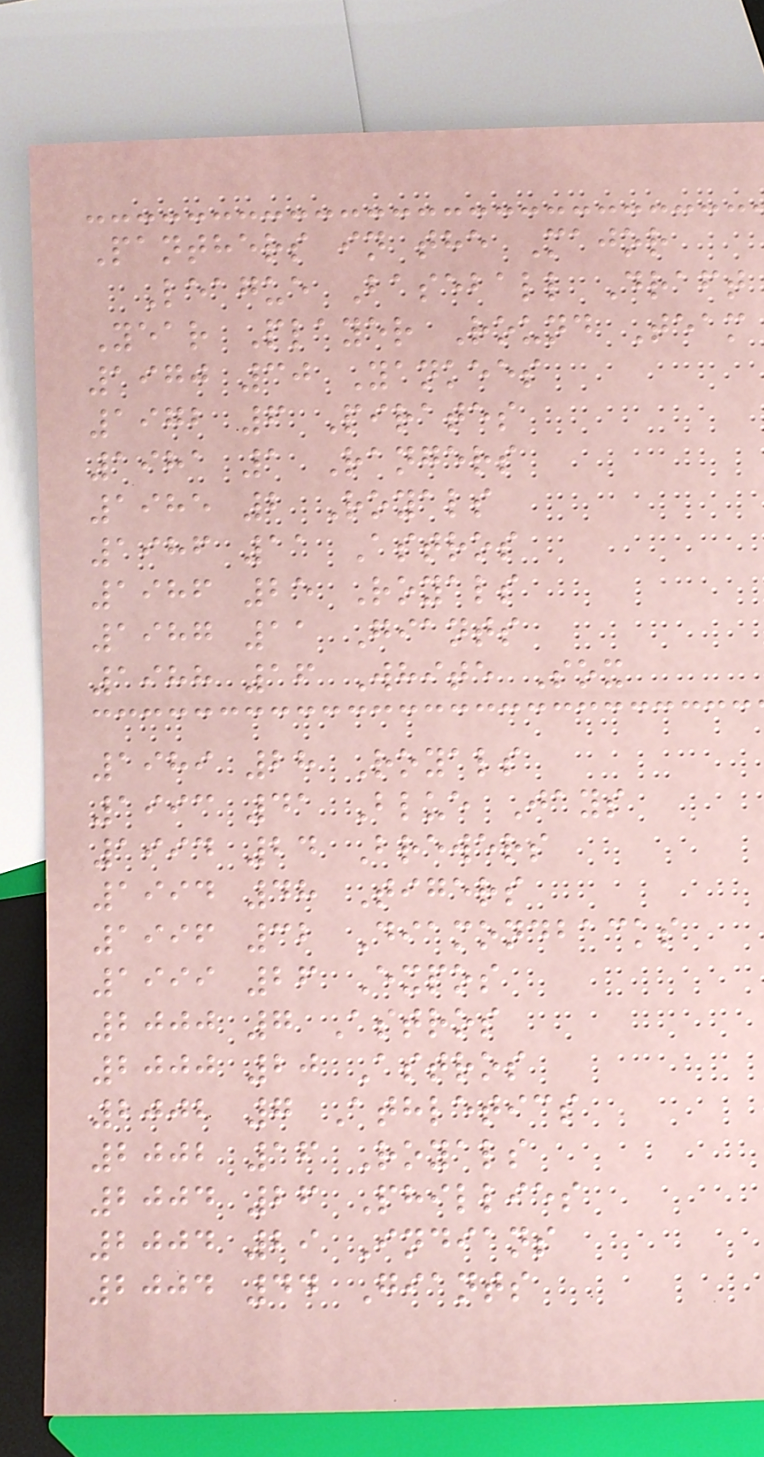Panthers in the Major
League Baseball Draft
Year Player Round Team
1970 30 Yankees
1972 6 Pirates
1981 1 Rangers
1985 2 Royals
1986 11 Astros
1986 25 Royals
1987 11 Giants
1988 16 White Sox
1989 28 Royals
1993 41 Blue Jays
1994 24 Brewers
1994 48 Tigers
1996 32 Diamondbacks
1999 26 Expos
2000 7 Astros
2000 20 Astros
2002 7 Athletics
2002 16 Royals
2004 26 Phillies
2004 29 Indians
2004 44 Giants
